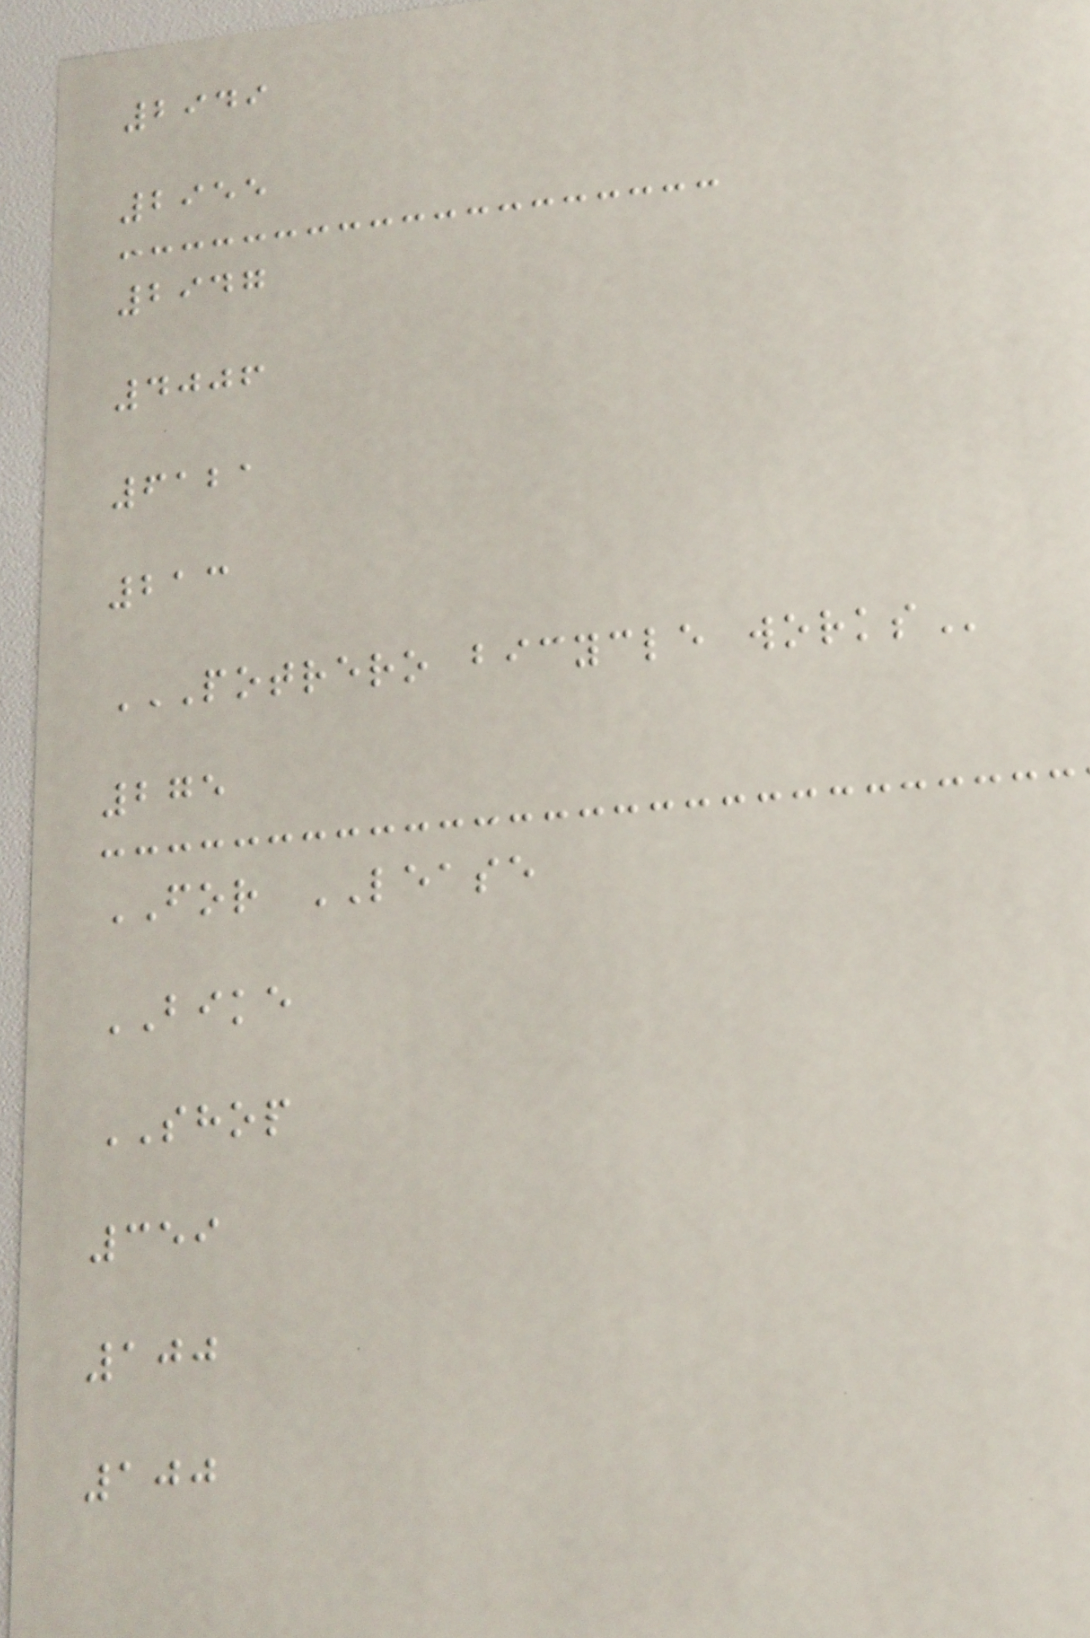2949
2955
2947
4006
6121
213
POTRERO BICYCLE WORKS
275
FOR LEASE
BIKE
SHOP
359
100
100
